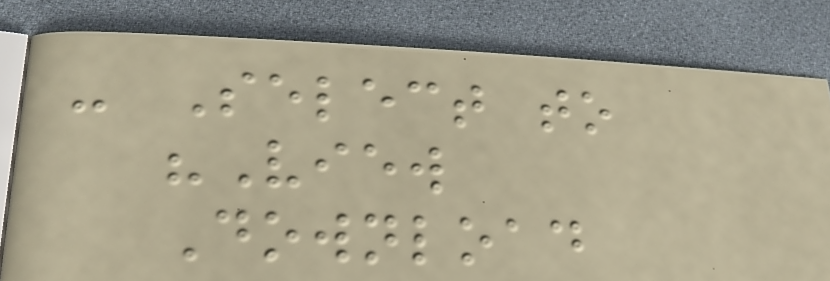- Select to
"View
Download
